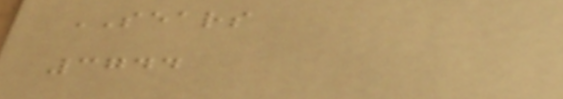SEARS
3744
